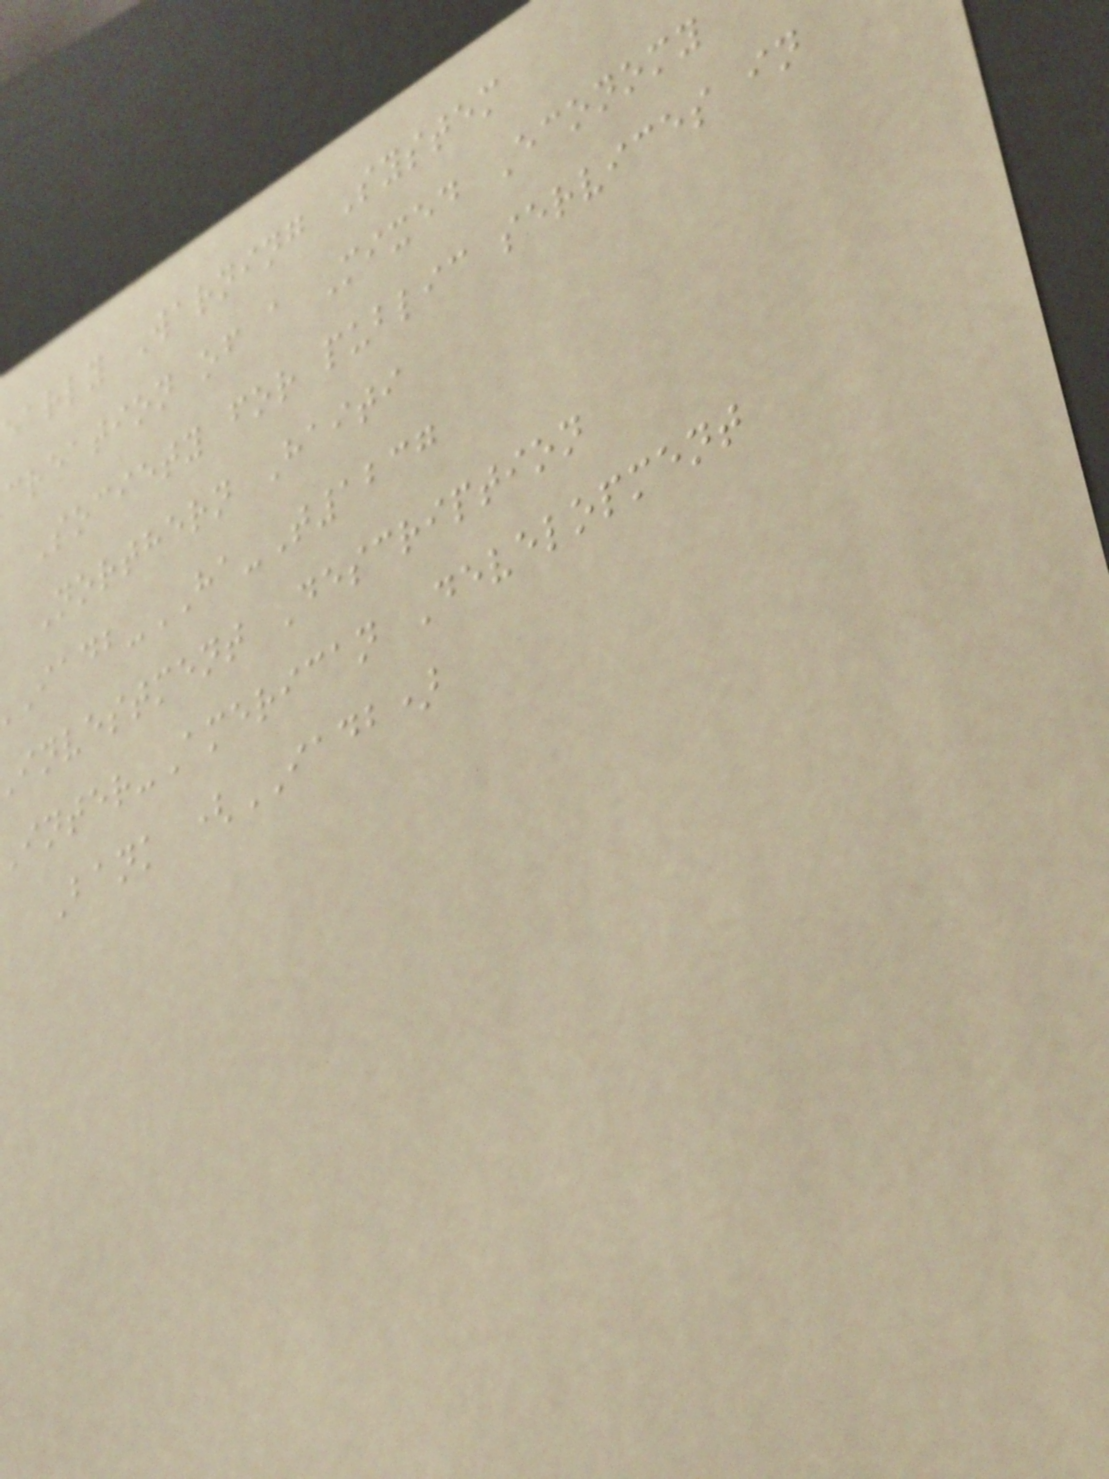early Warning System
creation of a Mixed Economy
Society for public services in
Northern Haiti
-HA-T1237
investment Description
nter-American Development
Bank (IADB)
